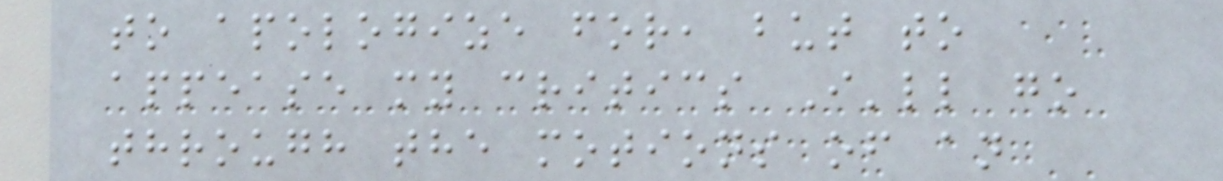to apologize for, but to
appease my critics I'll go
through the motions of an
